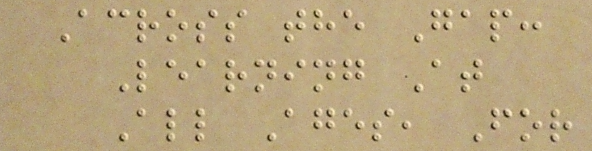Across the Gap:
Learning At
All Ages, For
